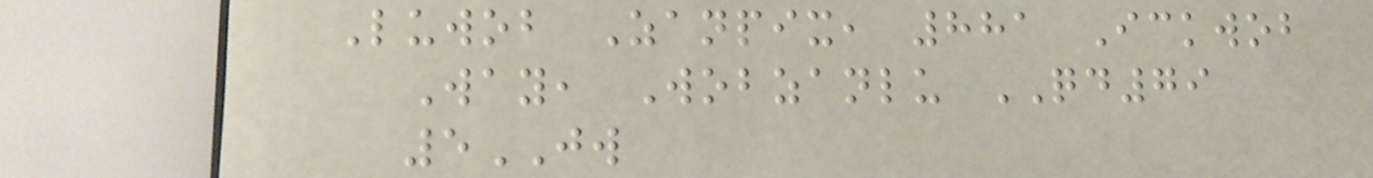Luwob Zanpix, 881 Ickwob
Way, Wobzanlu QD79
5JW
